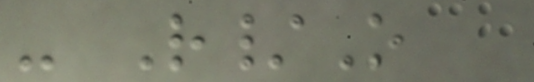- R/O
